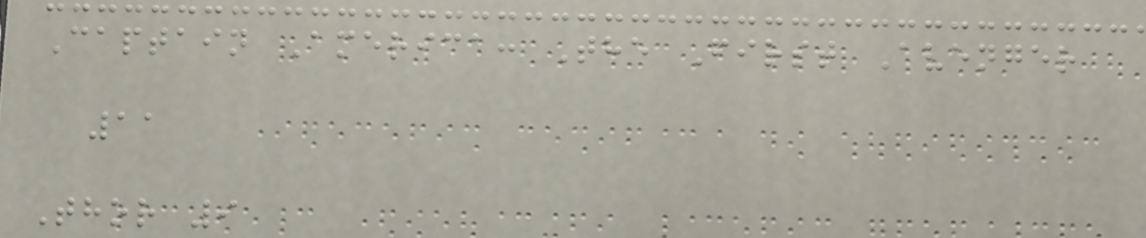Captain America: The First Avenger
11
Thor 9
